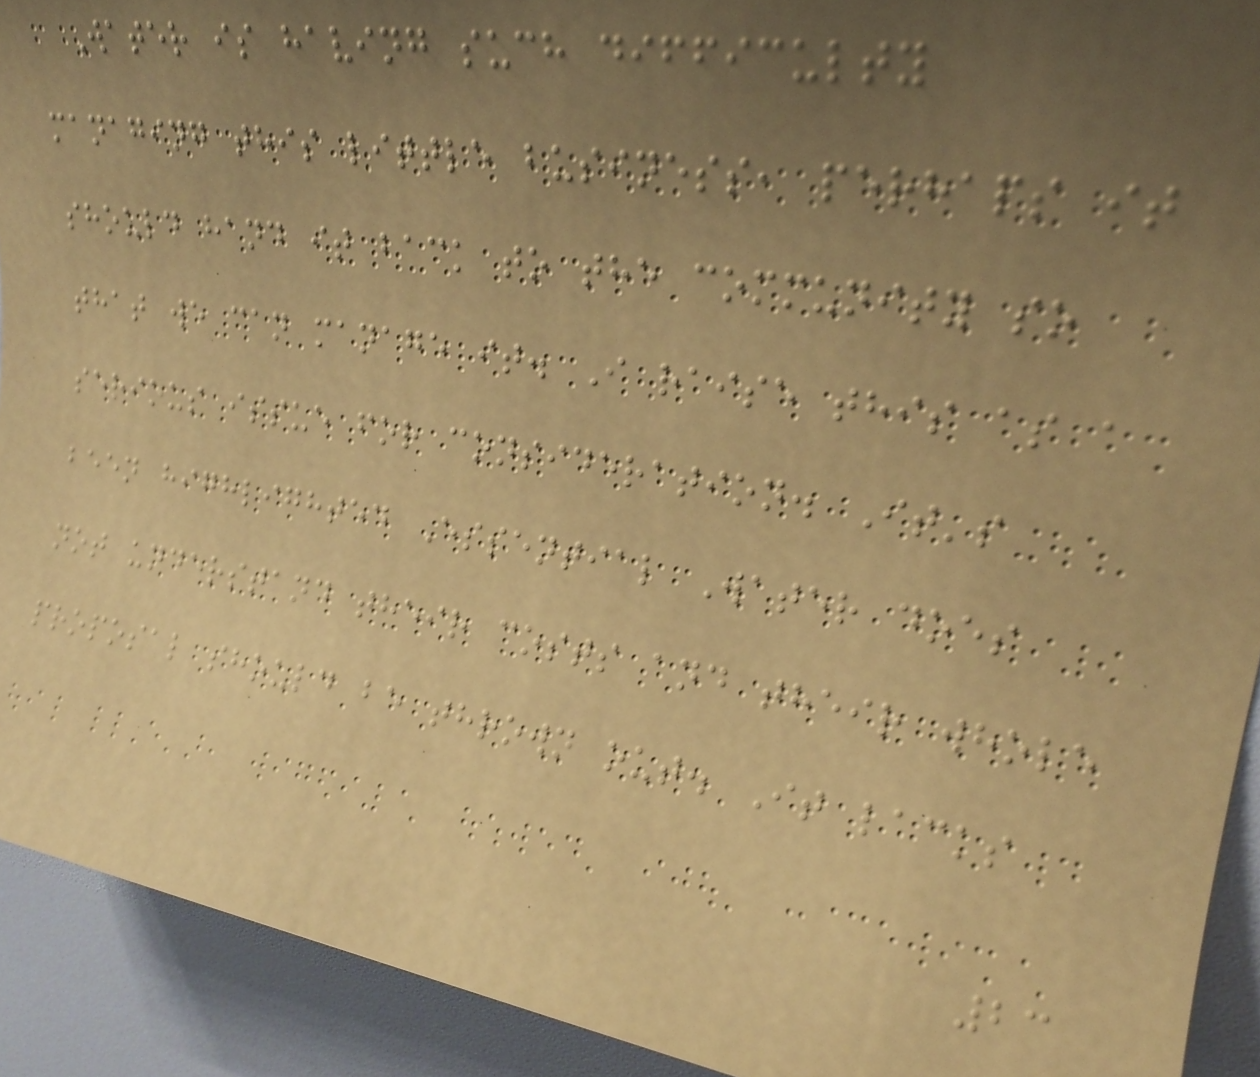Water is having such difficulty
managing this little business, perhaps it
should hand it back to the community so
that we can manage it. I raise this as a
serious issue for consideration. It's
been highlighted Essential Water does
not understand their costs and their whole
proposal should be thrown out. It lacks
23
